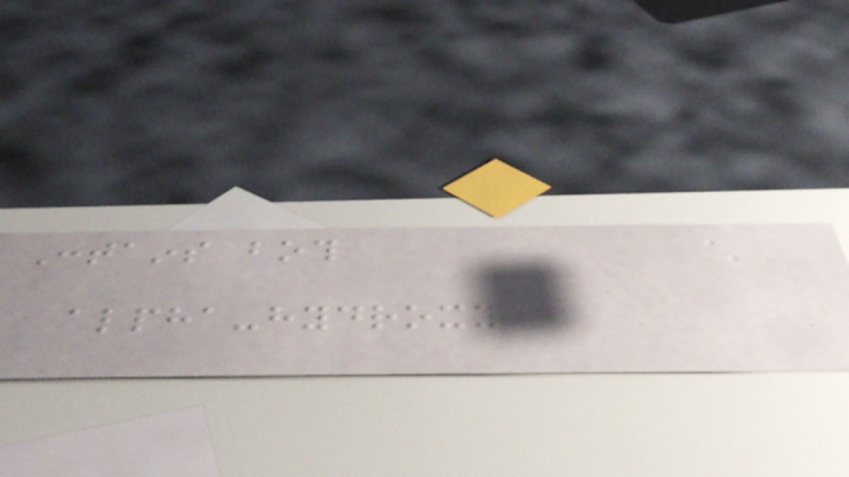Contains both
alpha-hydroxy
